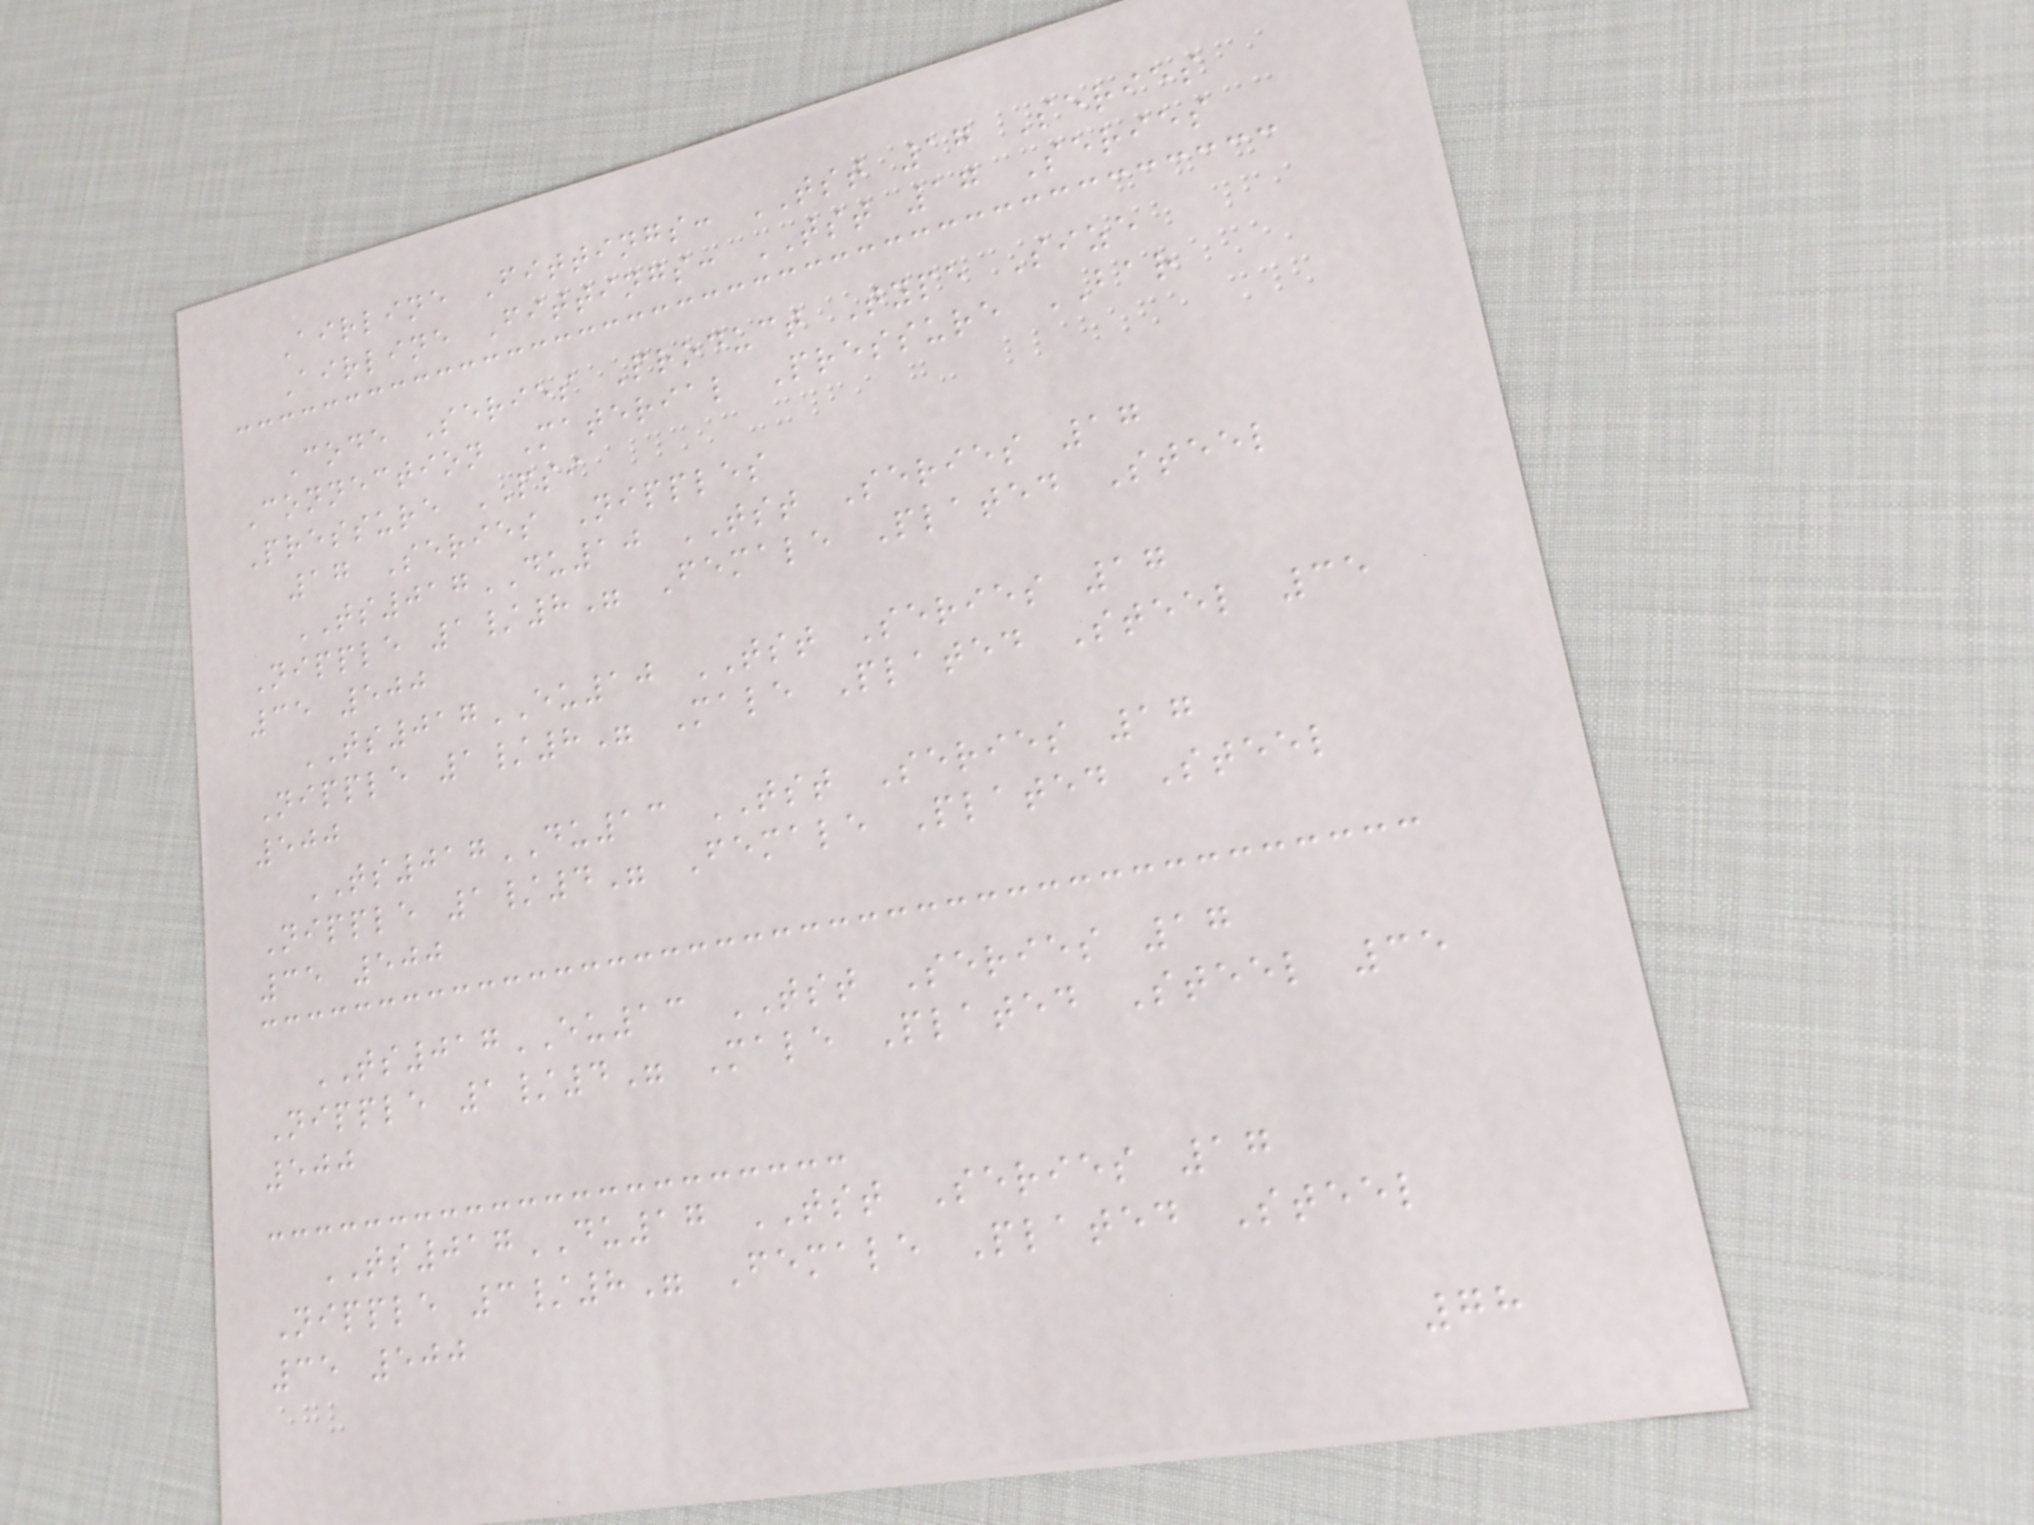Airline Fittings: TST 17 Series
Airline Fittings: TST 17 Series
Code Series Product Type Size
Connection Material Pressure BAR
Pressure PSI
17 Series Nipples
TS017DU10 TST Series 17
Nipple 1/8" Female Plated Steel
35 500
TS017EU10 TST Series 17
Nipple 1/8" Male Plated Steel 35
500
TS017DU13 TST Series 17
Nipple 1/4" Female Plated Steel
35 500
TS017EU13 TST Series 17
Nipple 1/4" Male Plated Steel 35
500
TS017DU17 TST Series 17
Nipple 3/8" Female Plated Steel
35 500
78
